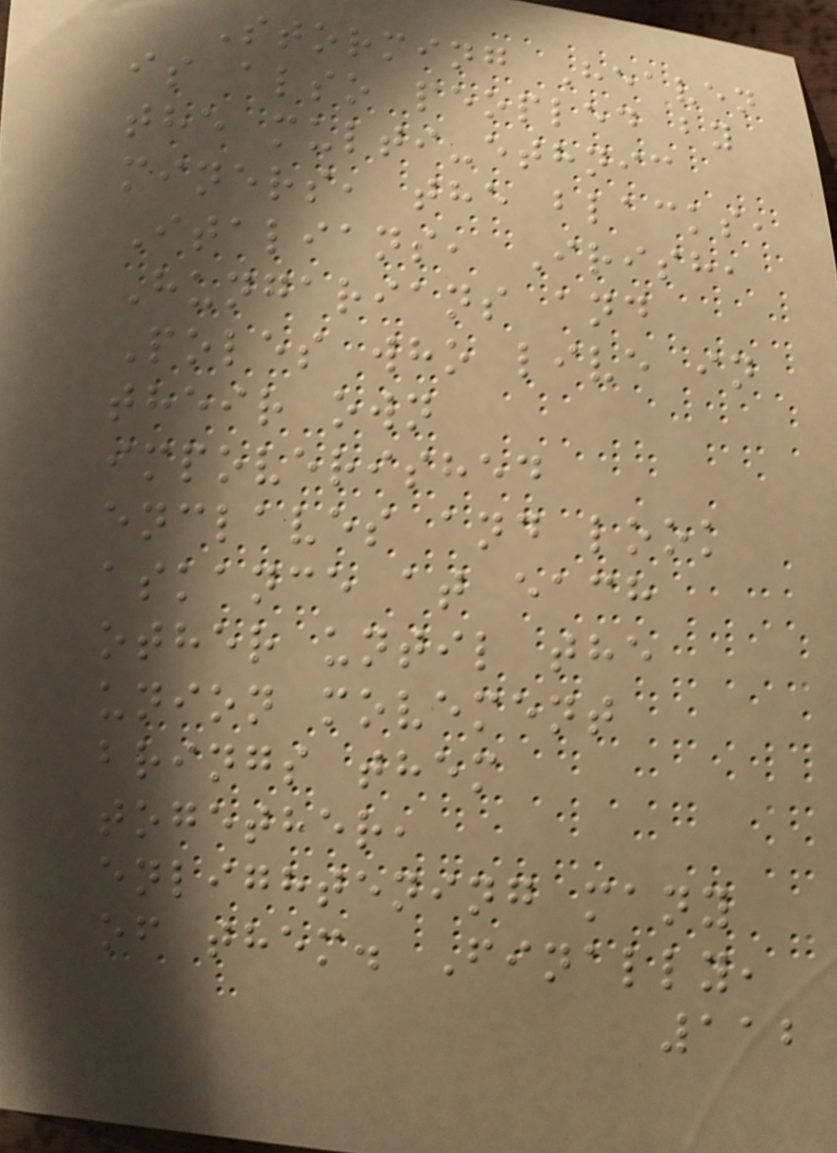Storming Heaven
is also peopled by
the multi-ethnic
miners, the blacks,
Italians, Irish,
Hungarians and
Poles who live in
their own
impoverished
enclaves and look
askance at each
other until the
union movement
brings them
together,
enlightening many
of them. Finally,
112
